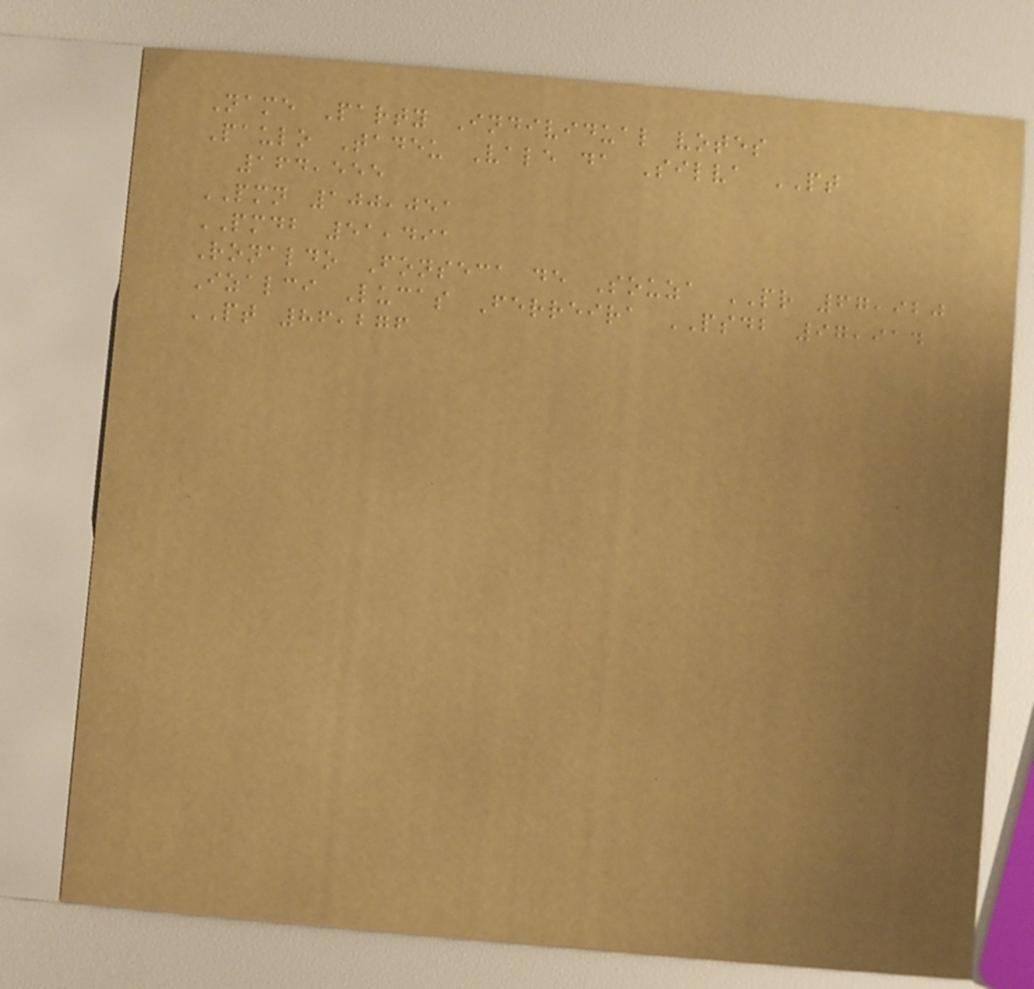Name Party Individual votes
Paulo Tadeu Vale da Silva PT
164,555
PMN 100,051
PMDB 51,491
Ronaldo Fonseca de Souza PR 67,920
Izalci Lucas Ferreira PSDB 97,914
PT 86,276
